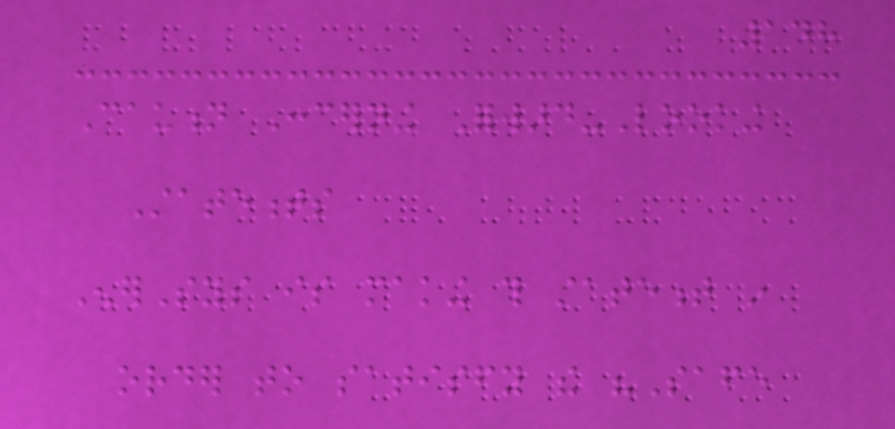148
Caution Concerning Forward-Looking
Statements
EnerSys is making this statement in
order to satisfy the "Safe
